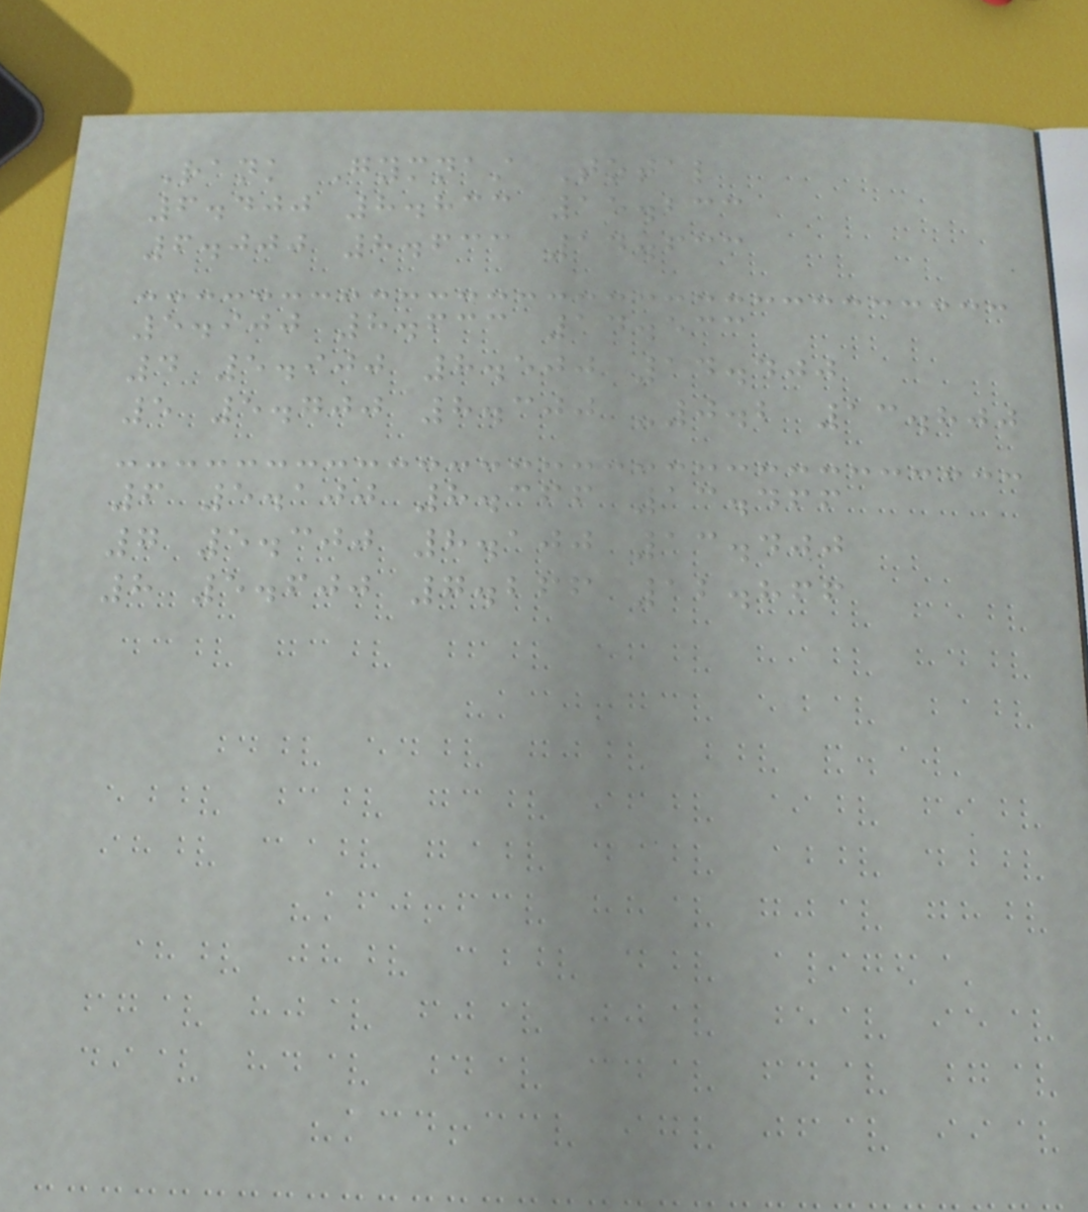Rank Gymnast Total
6.400 8.833 15.233
6.000 8.633 14.633
5.900 8.633 14.533
4 5.900 8.500 14.400
5 5.700 8.300 -0.2 13.800
6 5.100 8.366 13.466
7 5.300 8.100 13.400
8 5.600 7.266 12.866
